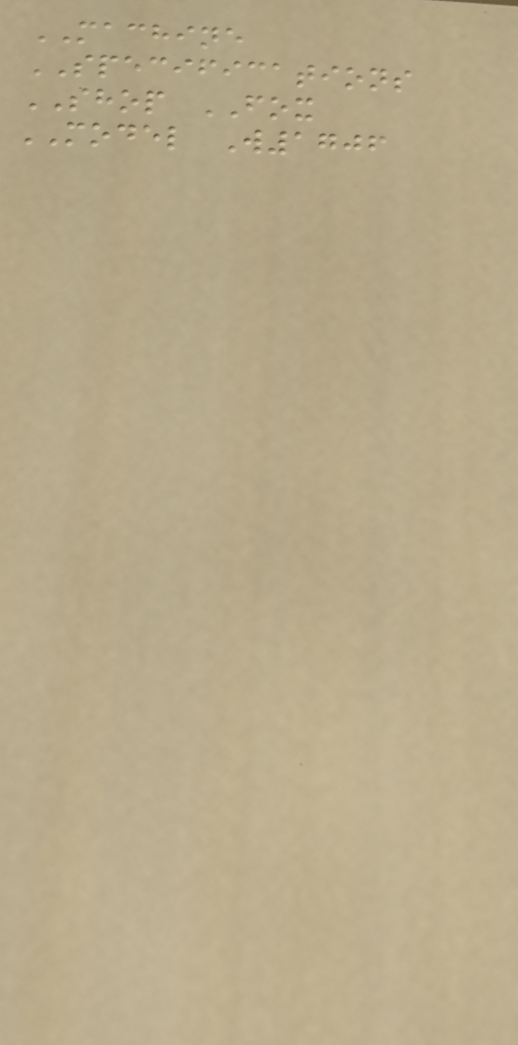MACHINE
SPECIFICATIONS
SHOP FOX
MODEL W1706
